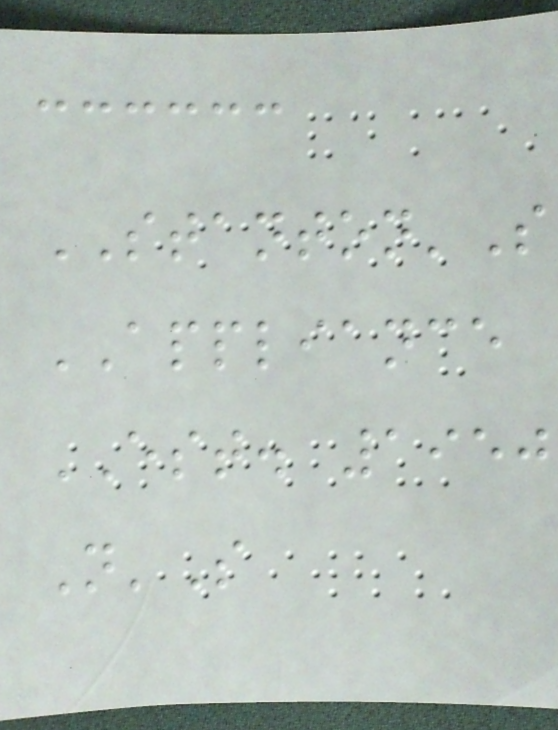STANTON'S
APPLIANCE
EST. 1950
N'S
